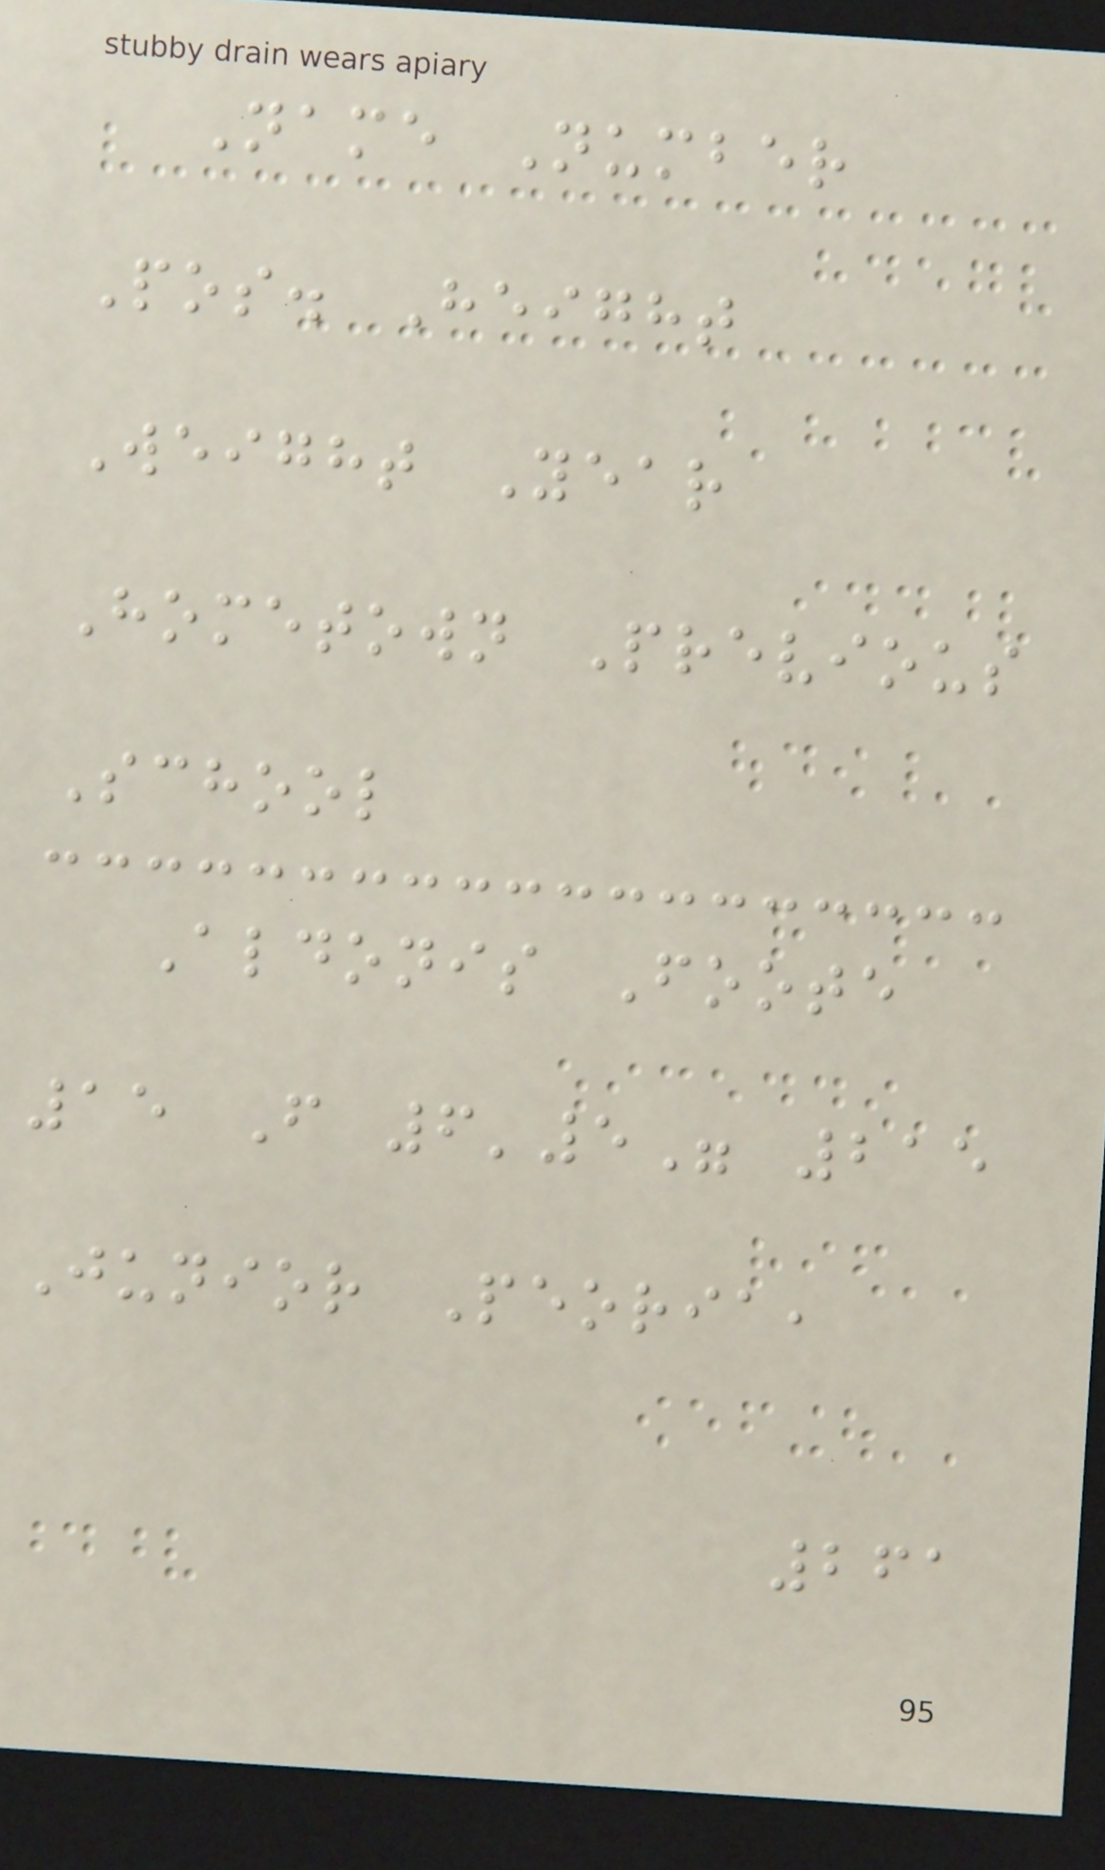Name Number
Pos. Height
Weight Year
Hometown Previous
School
Aldonis Foote
15 F 6'5" 215
Junior Peoria,
261
